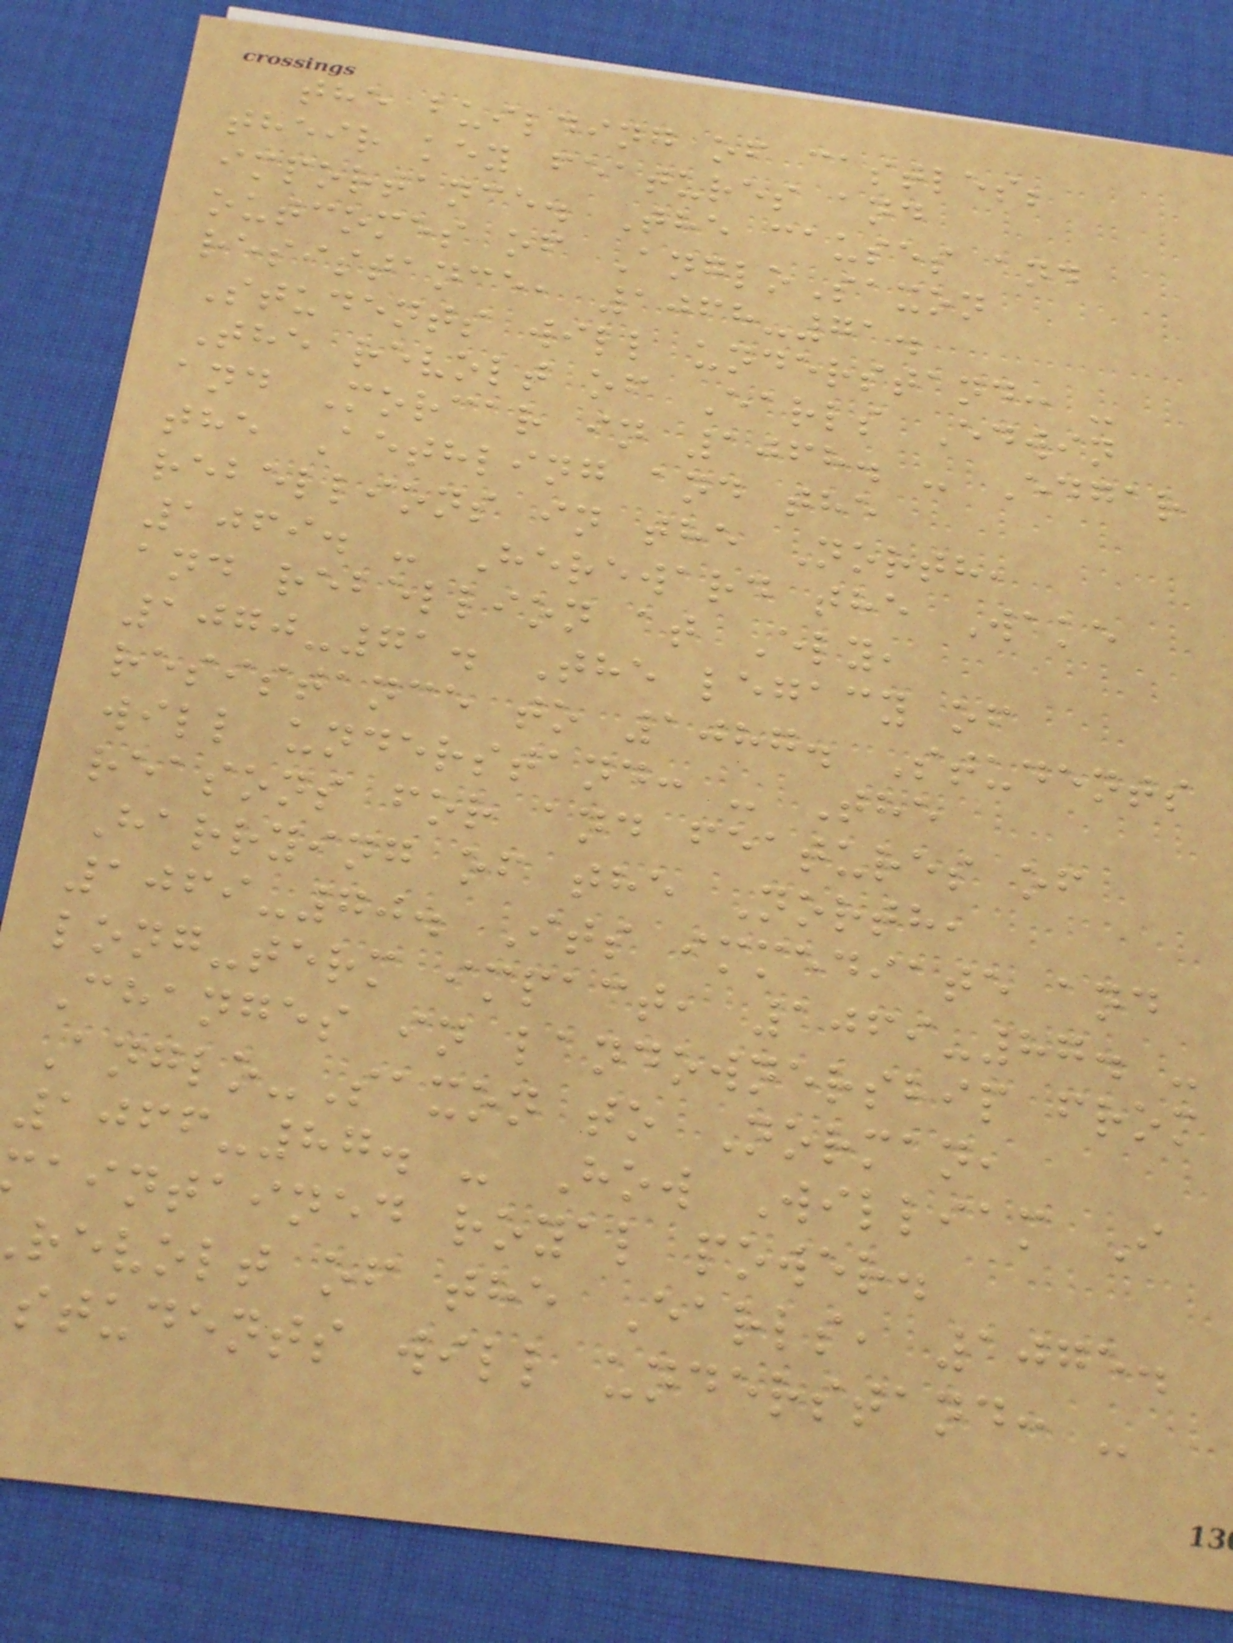the building of castles;
their key features and
importance. The causes and
outcomes of AngloSaxon
resistance, 1068-71.
Students will understand: -
The revolt of Earls Edwin
and Morcar in 1068. - Edgar
the Aethling and the
rebellions in the North,
1069. - Hereward the Wake
and rebellion at Ely,
1070-71. The legacy of
resistance to 1087. Students
will understand: - The
reasons for and features of
Harrying of the North,
1069-70. Its immediate and
long-term impact, 1069-87. -
Changes in landownership from
Anglo-Saxon to Norman,
1066-87. - How William I
aintained royal power.
revolt of the Earls, 1075.
students will understand: -
